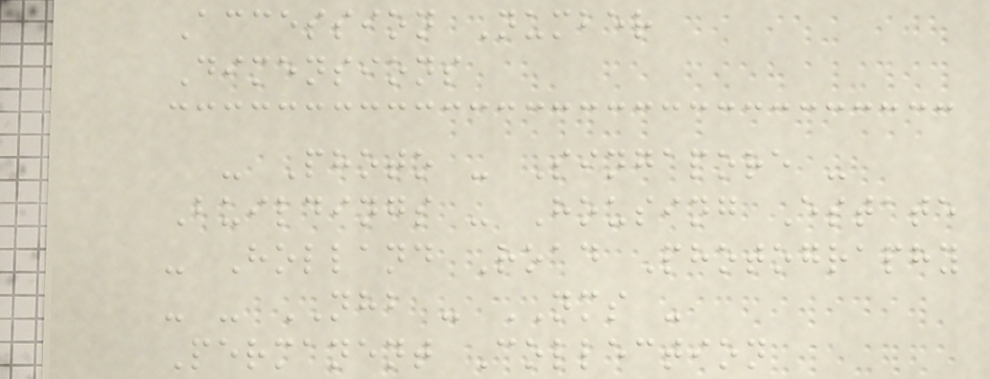Accession Number
Dimensions
- Photo - Singapore -
Buildings - Housing Estate
- Holland Road Photography
- - NHB - NMS -
Permanent Collection
